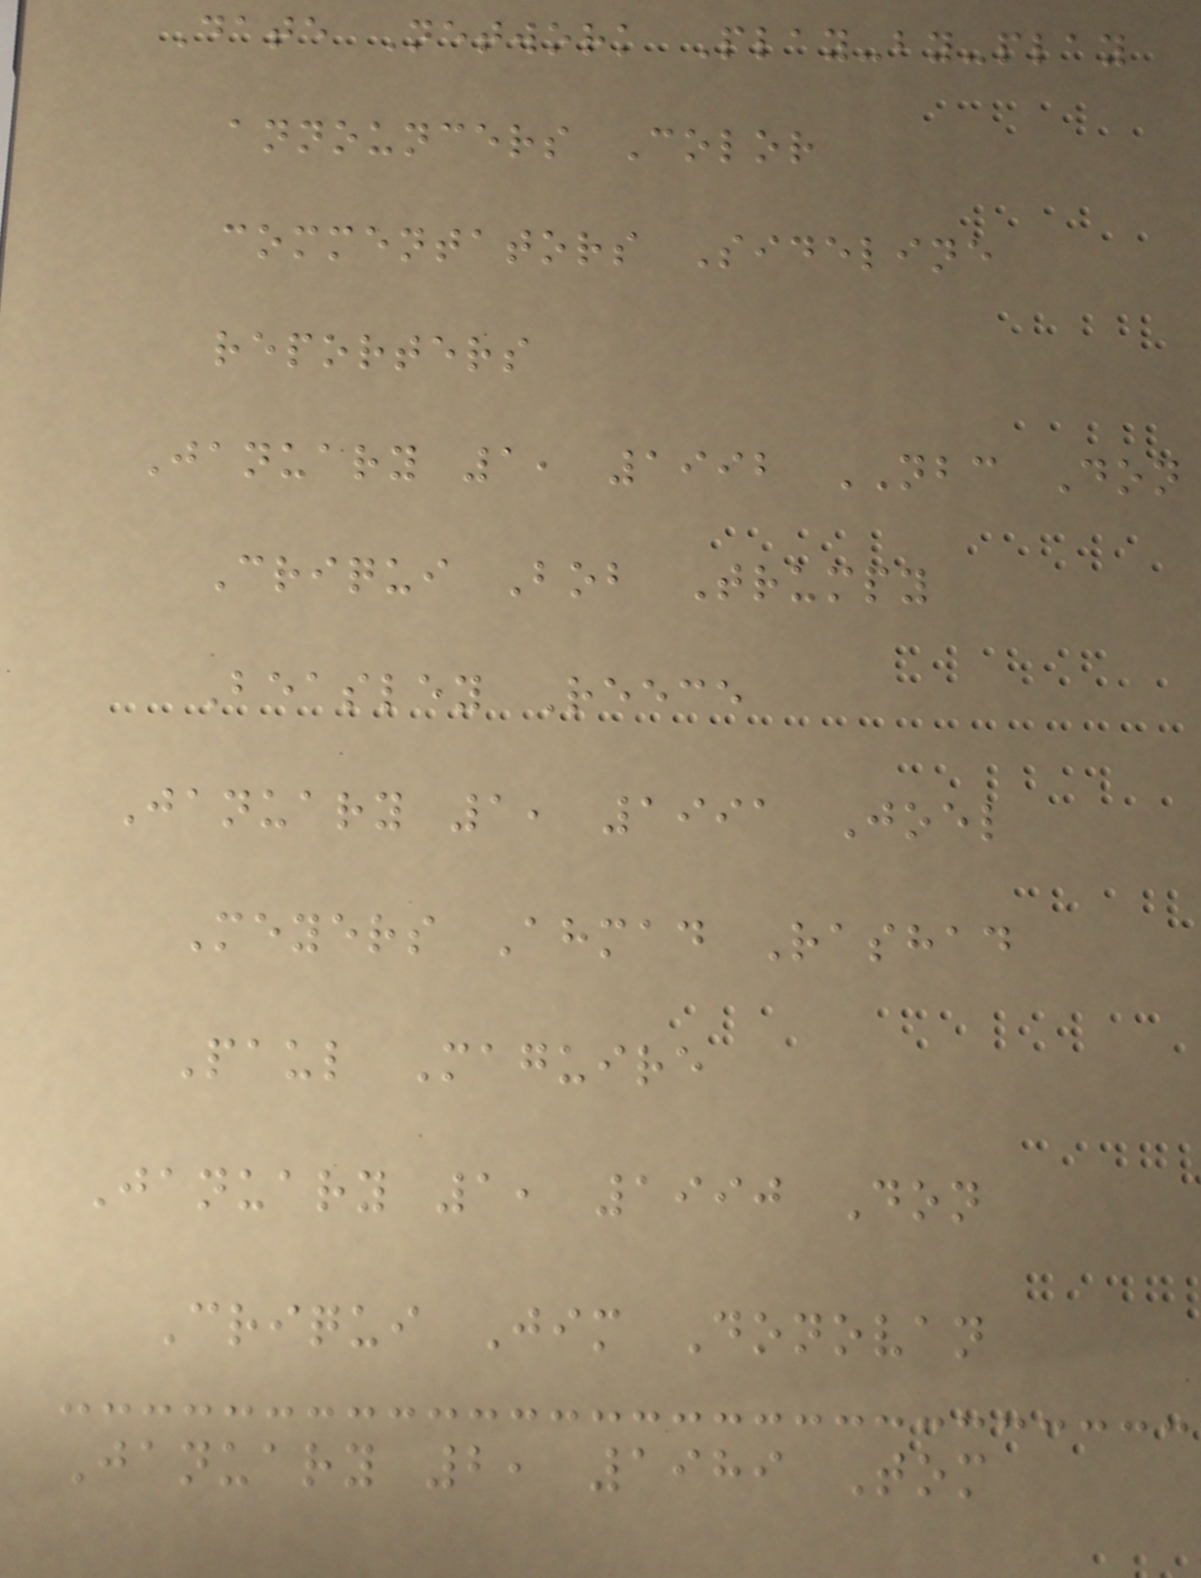Date Network Play-by-play
announcers Color
commentators Sideline
reporters
January 1, 1992 NBC Don
Criqui Bob Trumpy
Beasley Reece
January 1, 1991 Joel
Meyers Ahmad Rashad
Paul Maguire
January 1, 1990 Don
Criqui Jim Donovan
January 2, 1989 Tom
